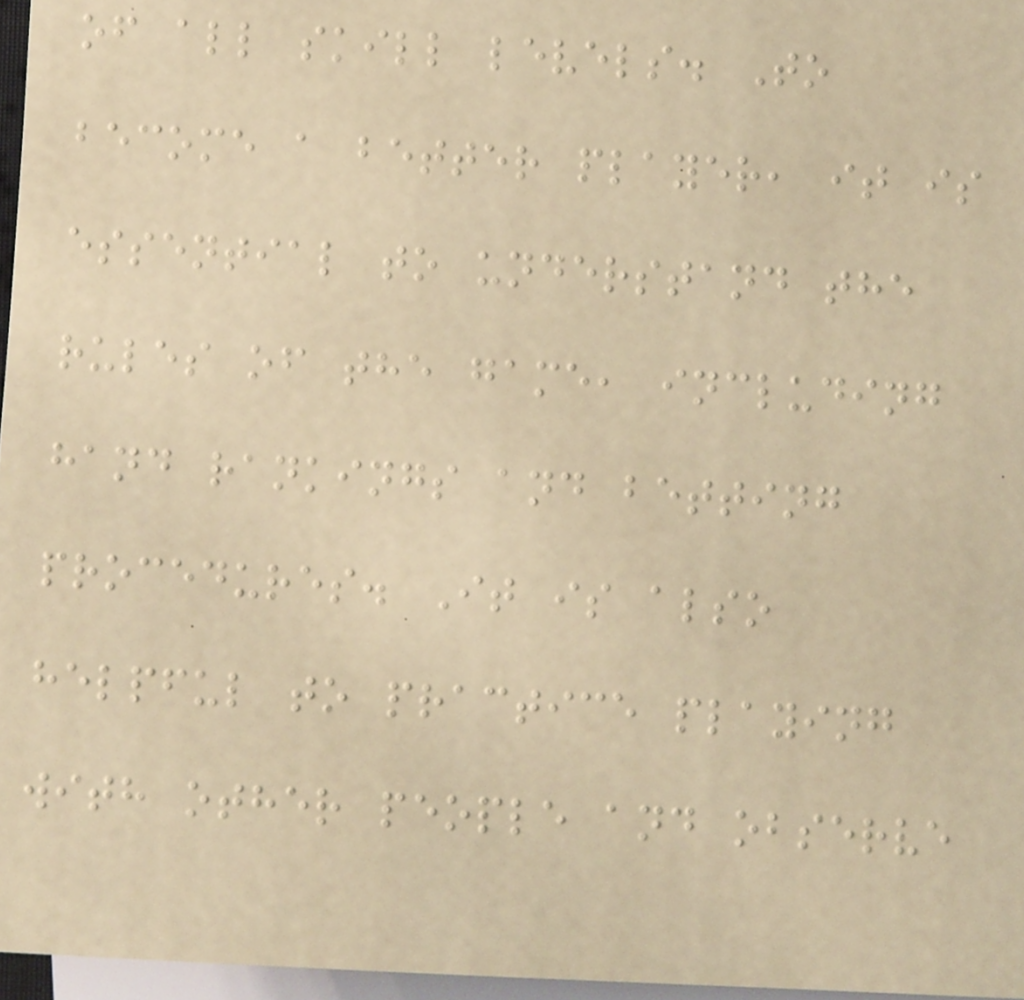of all skill levels. To
become a better player, it is
essential to understand the
rules of the game, including
hand rankings and betting
procedures. It is also
helpful to practice playing
with other people and observe
